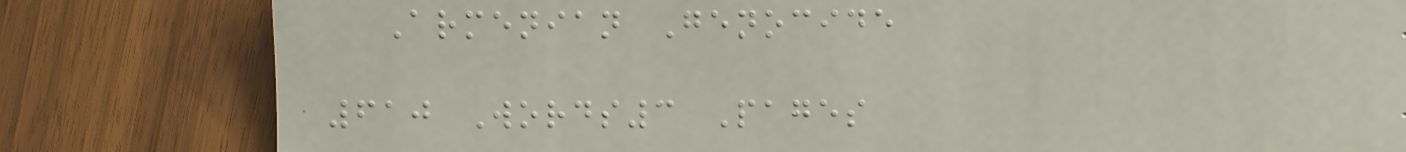Armenian Genocide
610 Words3 Pages
